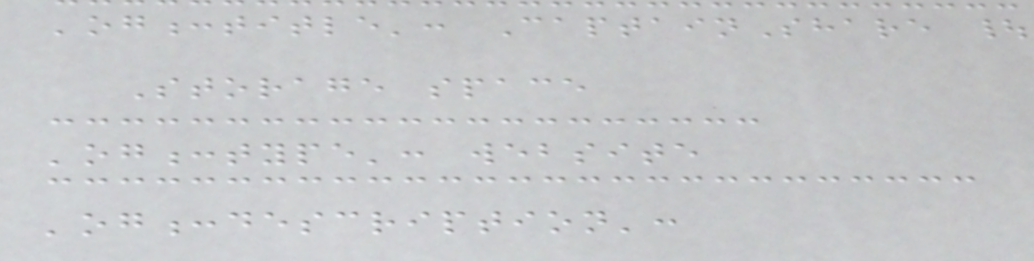'og:title': CaptainShare |
Storage space
'og:type': website
'og:description':
